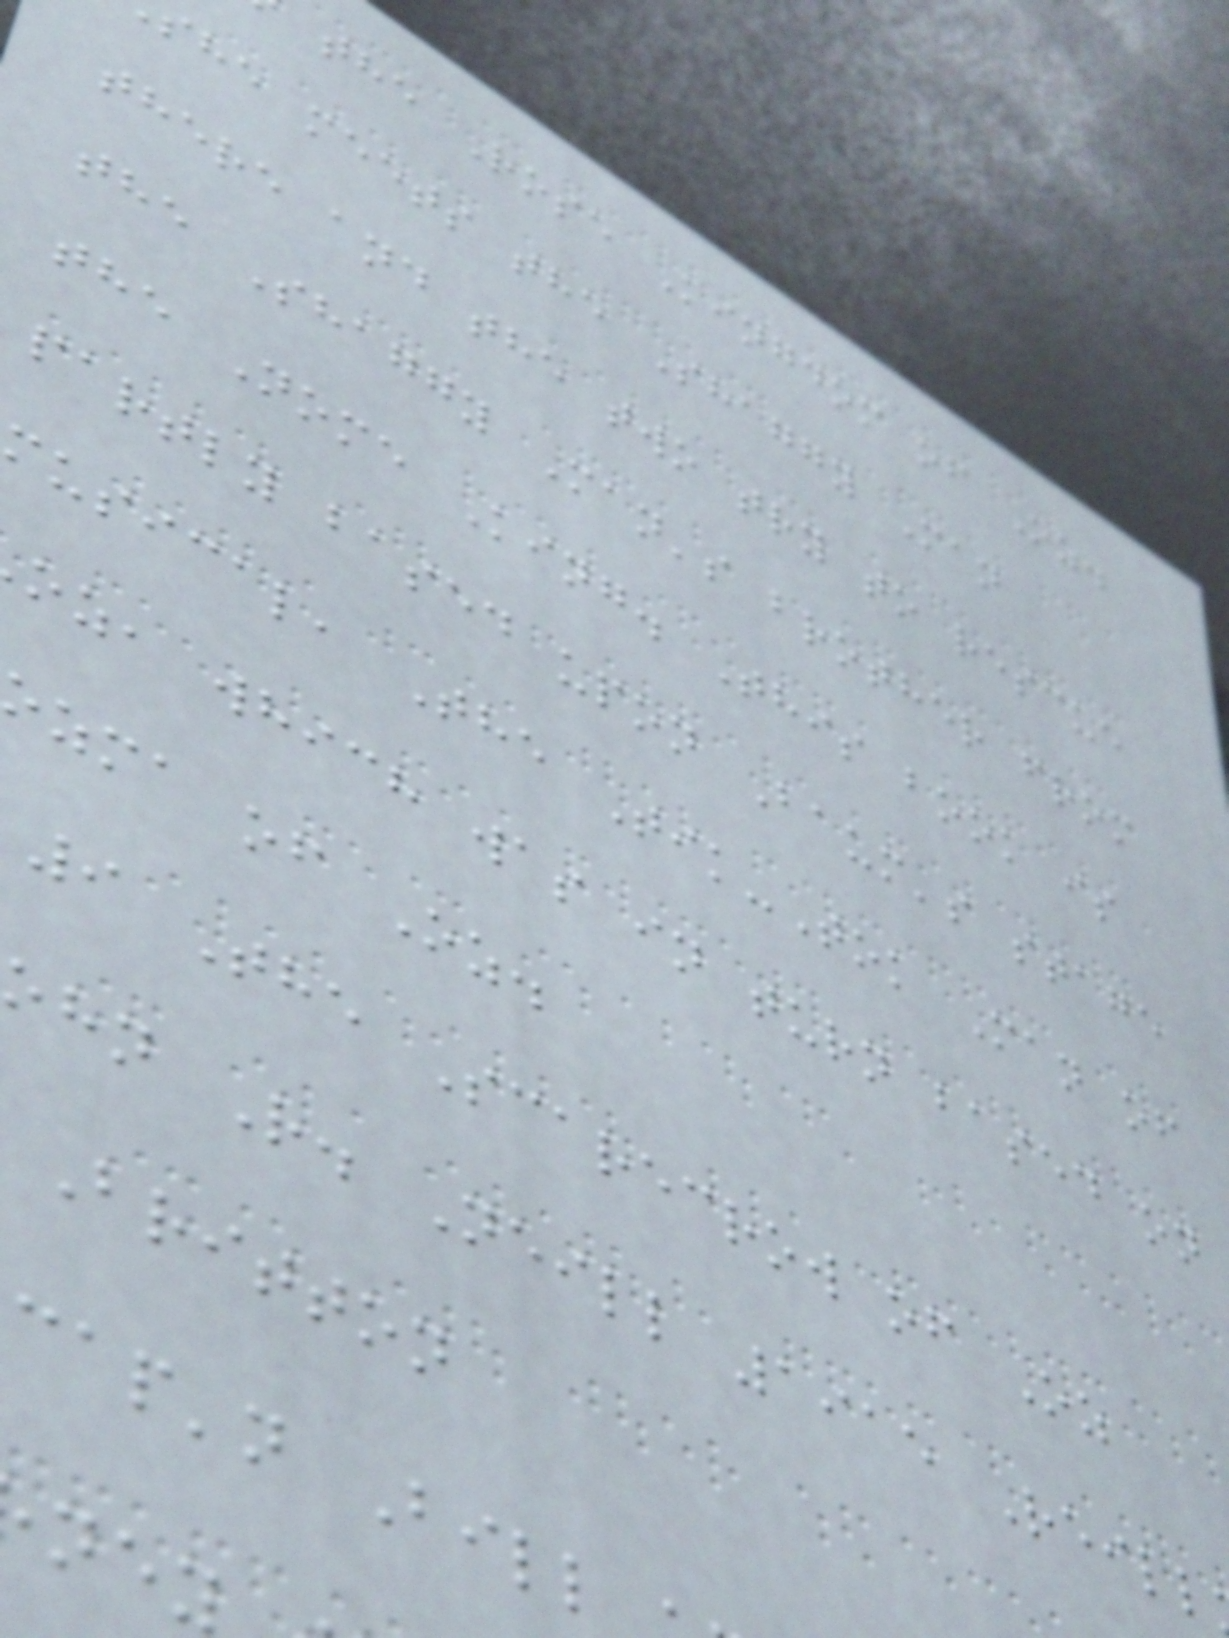the Rose Kingdom of Oz.
she meets the Shaggy Man
there and the two try to rescue
the Shaggy Man's brother from
the Nome King. This book is
partly based upon Baum's stage
musical, The Tik-Tok Man of
oz, which was in turn based on
zma of Oz.
9 The Scarecrow of Oz
ohn R. Neill 1915 Reill
Britton
cap'n Bill
